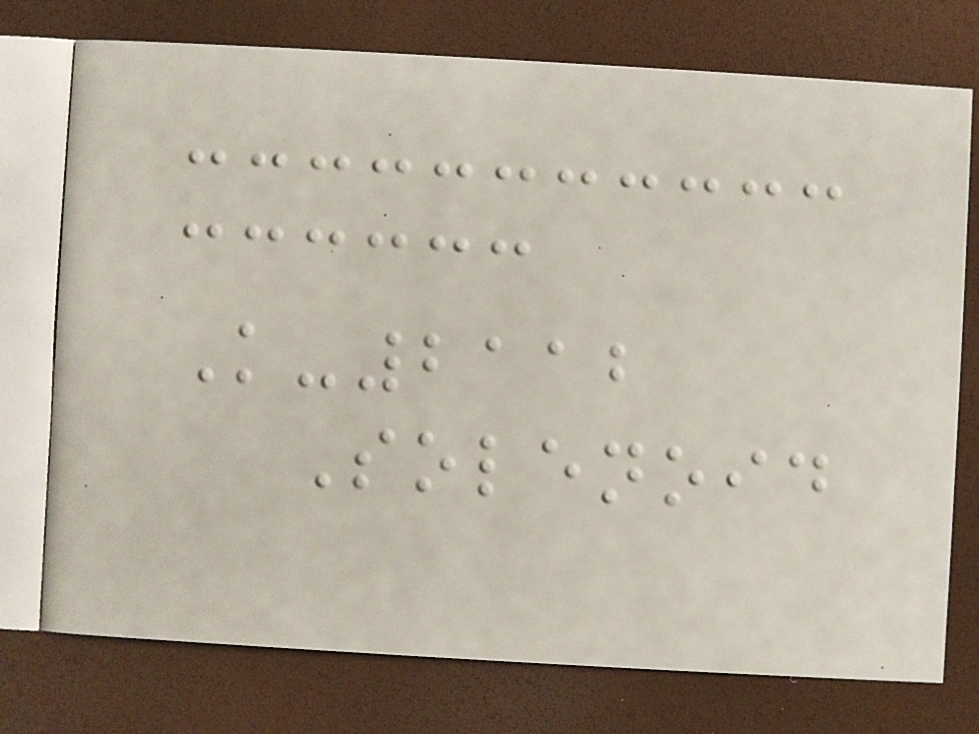K-2112
Solenoid
